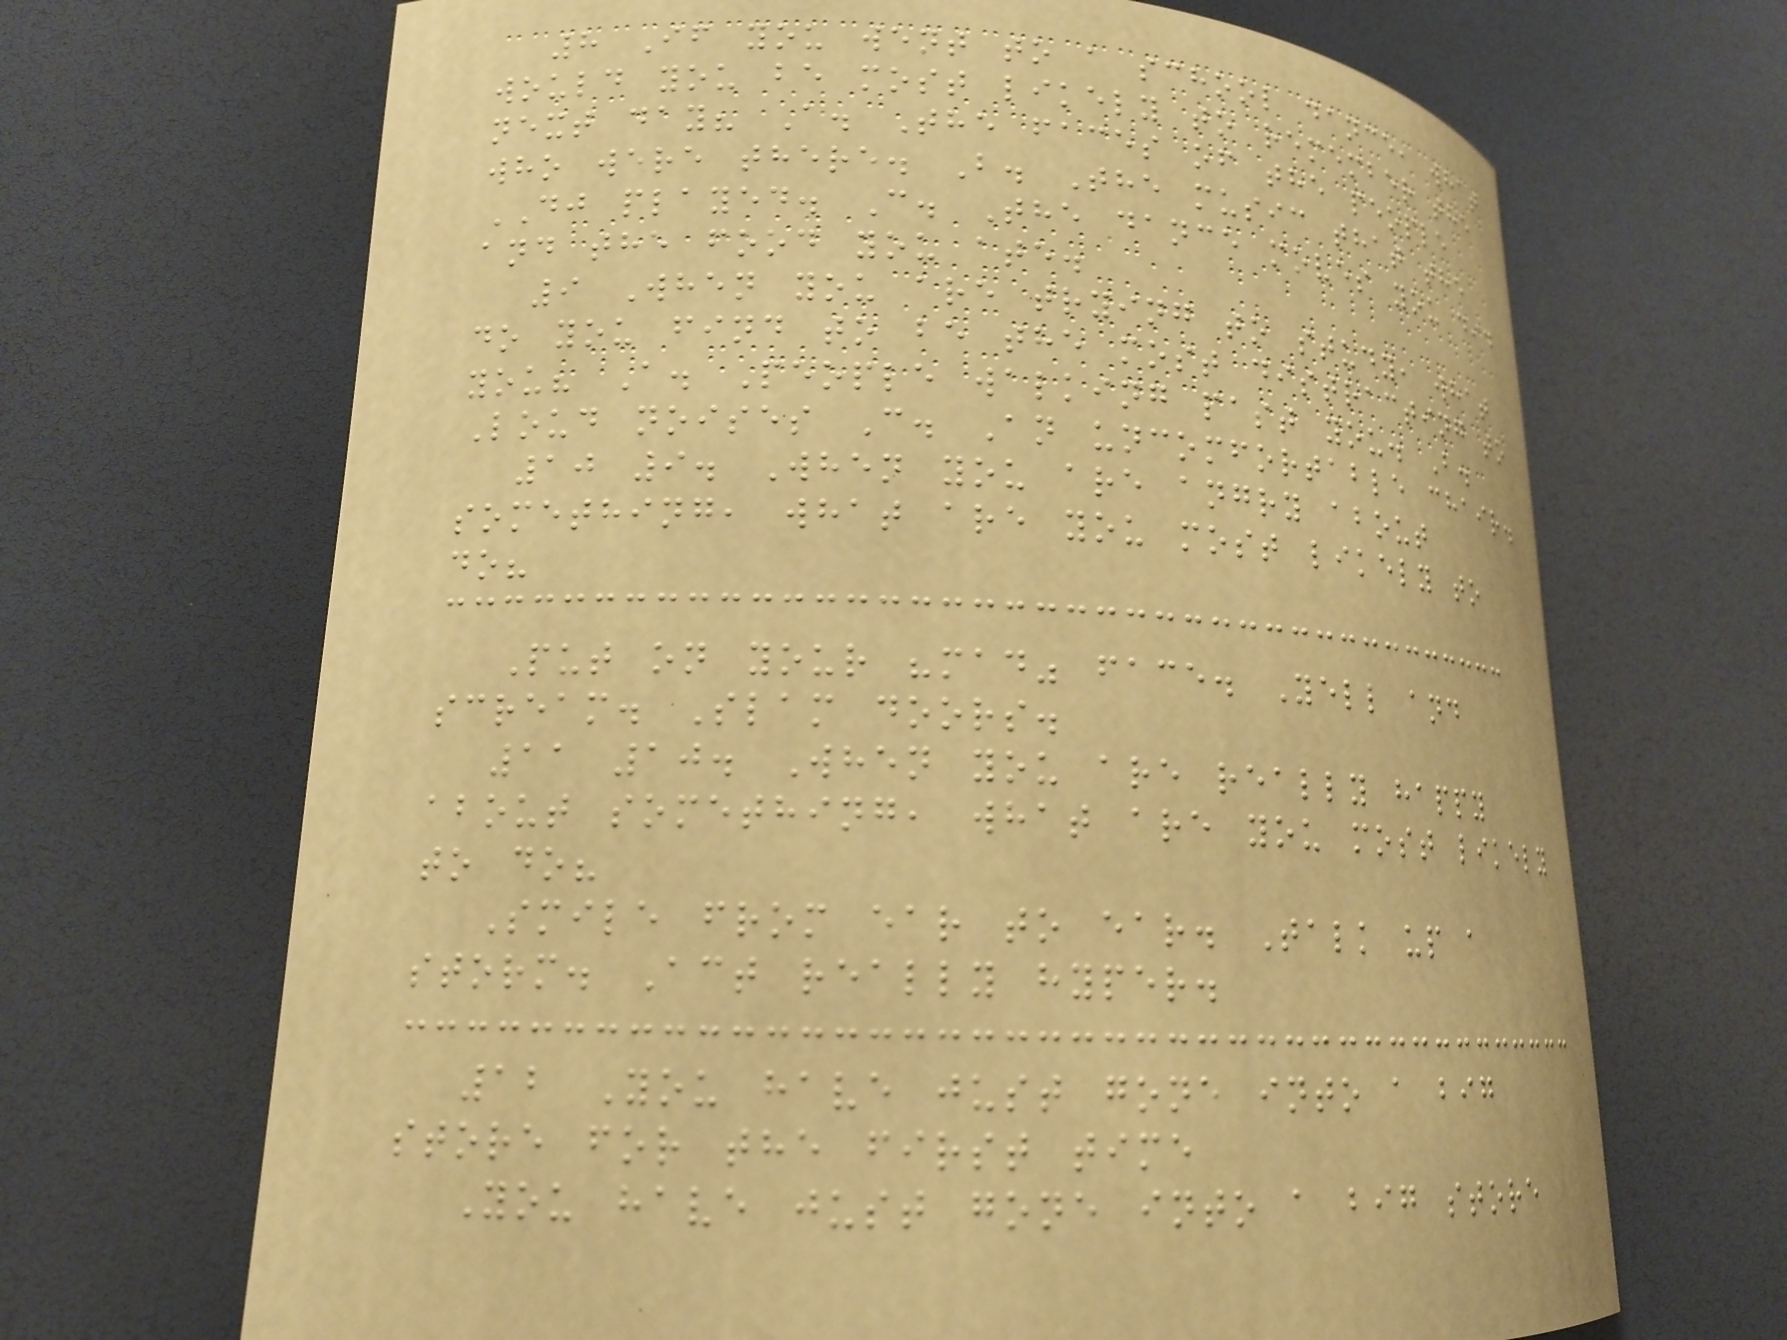8 If you went to a school dance, what
would you be most likely to remember the
next day? A. The faces of the people
who were there. B. The music that the
DJ played. C. The dance moves you did
and the food you ate.
9 When you are trying to study, what
do you find to be the most distracting to
you? A. People walking past you. B.
Loud noises C. An uncomfortable chair.
10 9. When you are angry about
something, what are you most likely to
do?
Put on your "mad" face. Yell and
scream. Slam doors.
11 10. When you are really happy
about something, what are you most likely
to do?
Smile from ear to ear. Talk up a
storm. Act really hyper.
12 You have just gone into a big
store for the first time
You have just gone into a big store
